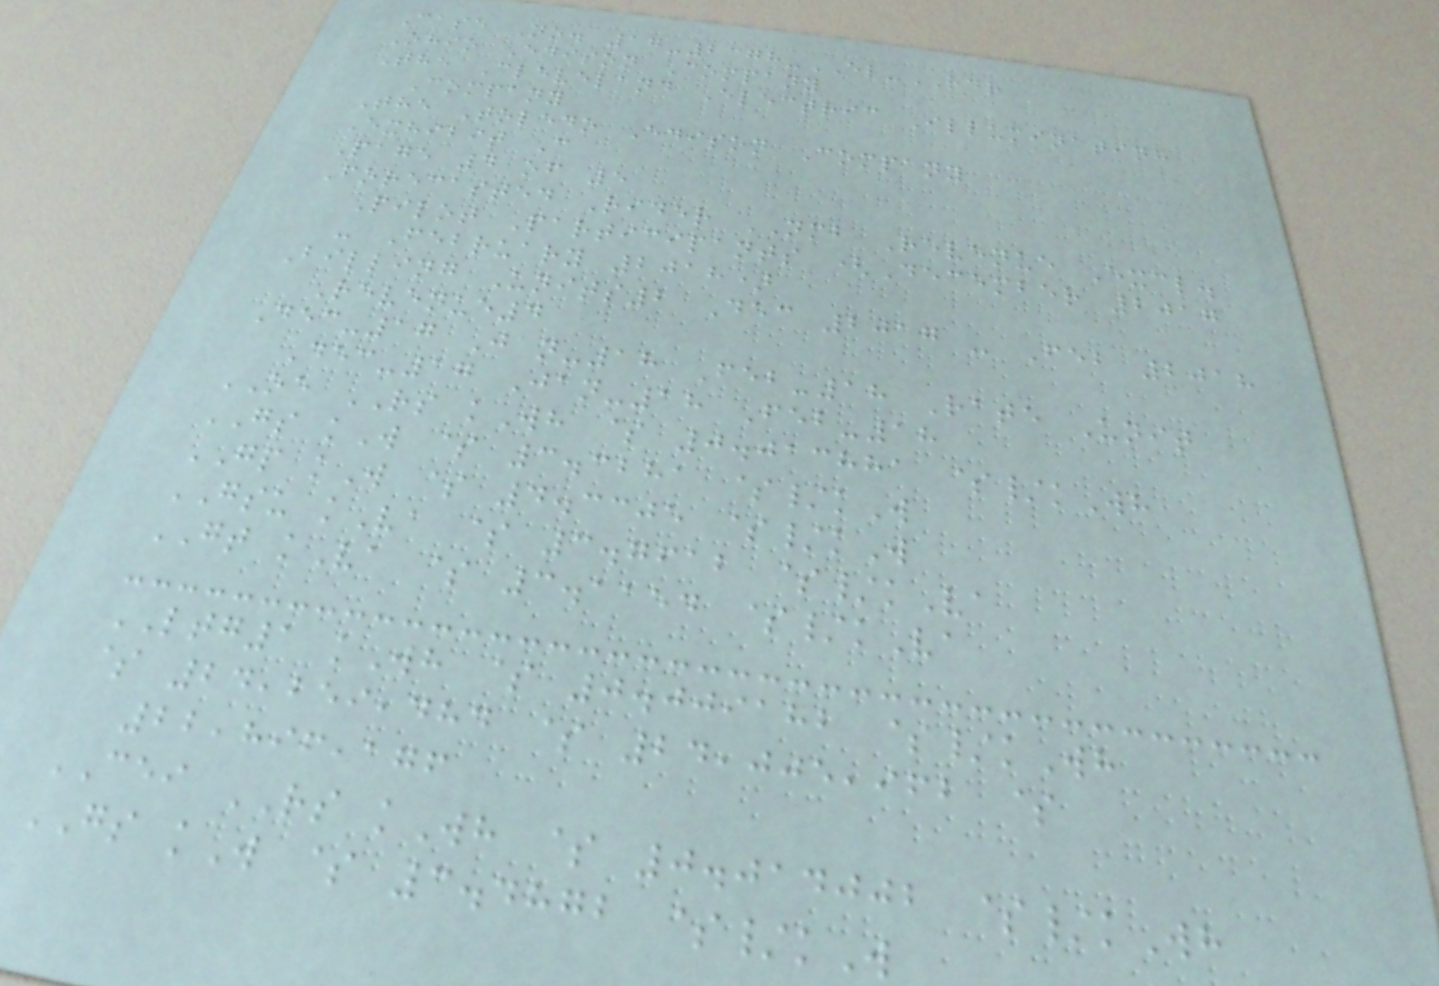Case No. 17-2378-EL-RDR
Ohio Edison Company
The Cleveland Electric Illuminating
Company
The Toledo Edison Company
Exhibit C
Page 4 of 5
Forecasted Rider NMB Revenue Excl.
Pilot Participants (December 2017
- February 2018)
Billing Units2 Dec 2017 - Feb 2018
Revenue4
Dec-17 Jan-18 Feb-18 Rate Unit
Dec-17 Jan-18 Feb-18
OE RS kWh $ 0.013881 $/kWh
GS kW $ 3.3281 $/kW
GP kW $ 4.3305 $/kW
GSU kVa $ 3.7612 $/kVa
GT kVa $ 3.1154 $/kVa
LTG1 kWh $ 0.009182 $/kWh
$ 24,259,484 $ 24,005,962 $
22,896,176
CEI RS kWh $ 0.014002 $/kWh
GS kW $ 3.4872 $/kW
